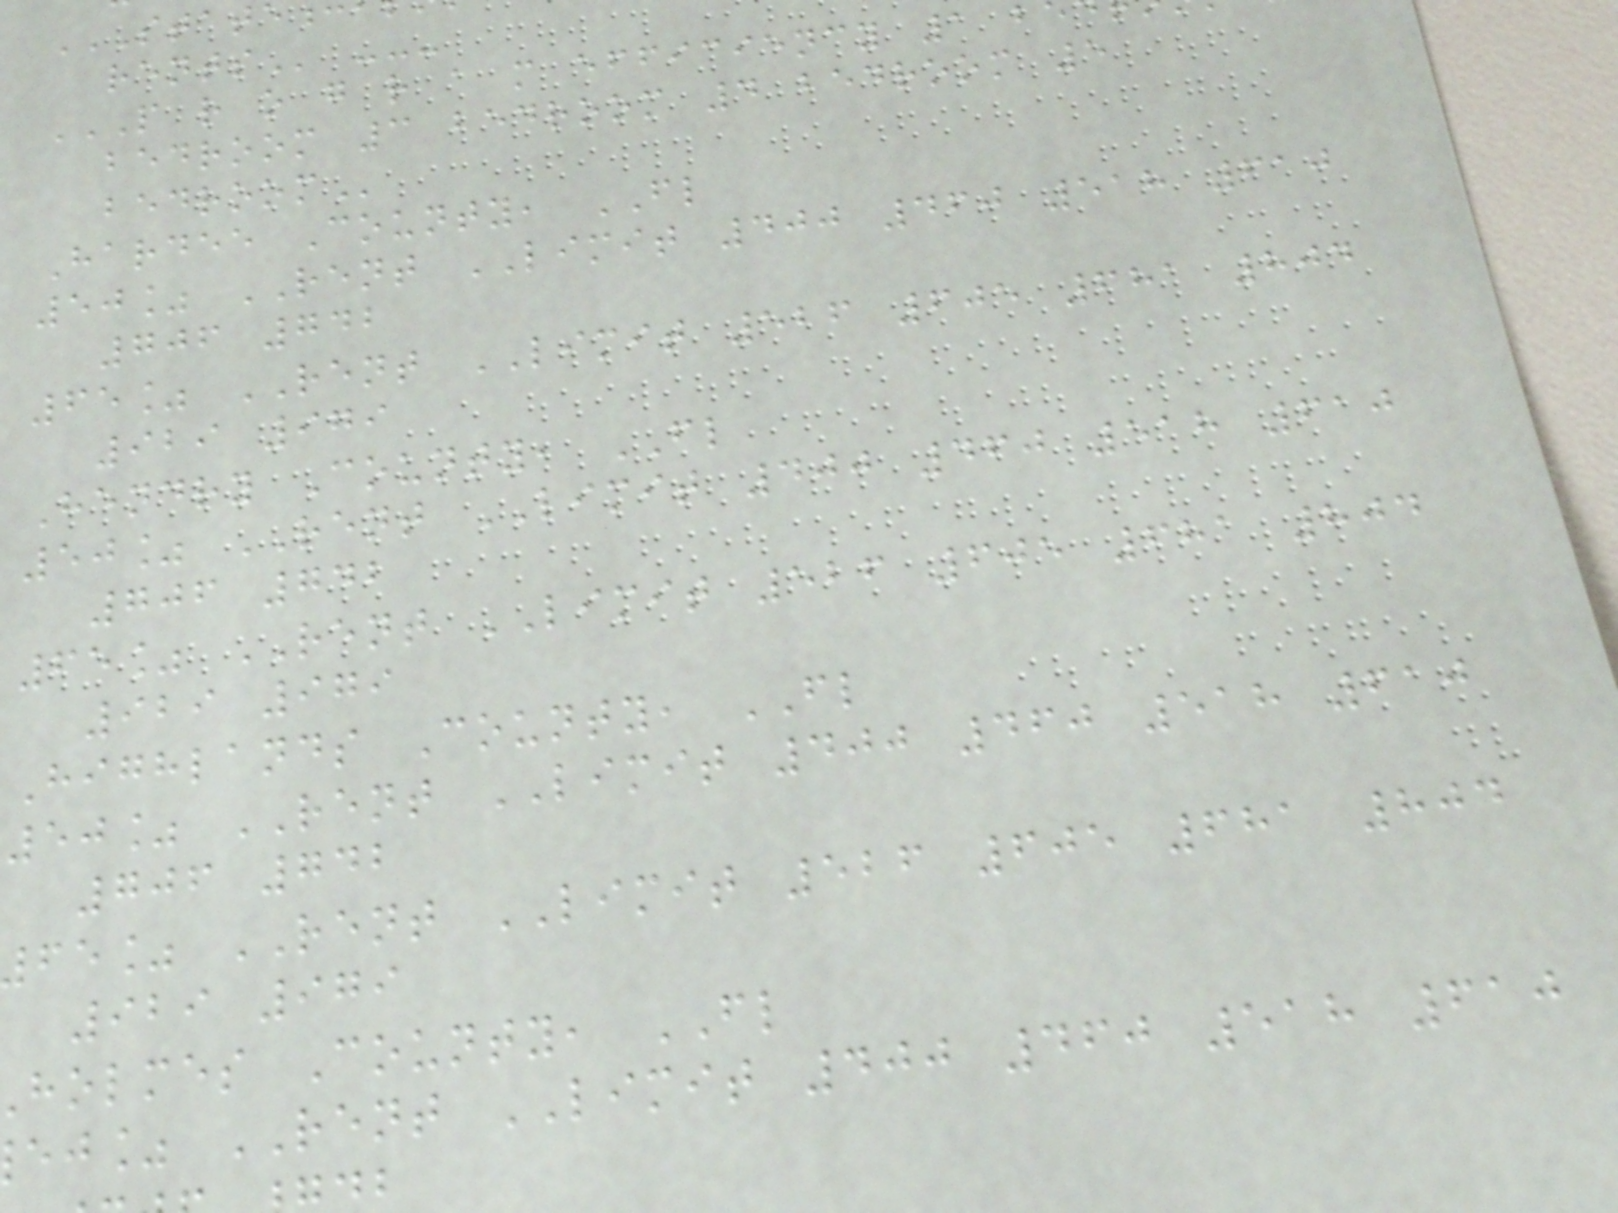bedroom 3 bedroom 4 bedroom 5
Hardee County, FL
50% RENT LIMIT 400 460 518 610
706 742
65% RENT LIMIT 526 605 681 804
929 979
Hendry County, FL
50% RENT LIMIT 400 460 518 610
706 742
65% RENT LIMIT 526 605 681 804
929 979
Highlands County, FL
50% RENT LIMIT 400 460 518 610
706 742
fe% RENT LIMIT 526 605 681 804
929 979
holmes County, FL
ej% RENT LIMIT 400 460 518 610
